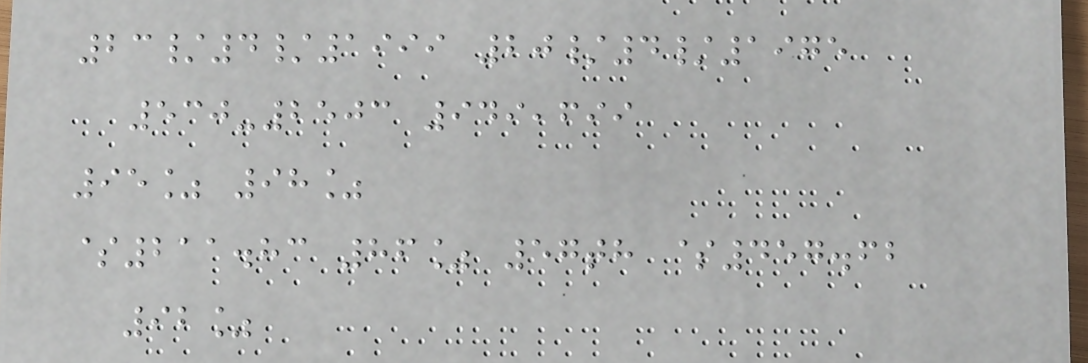23/4/1999 20/4/1975
530-2503 949,699
95% 98%
$211.83 86% 57th $457.62
92%
